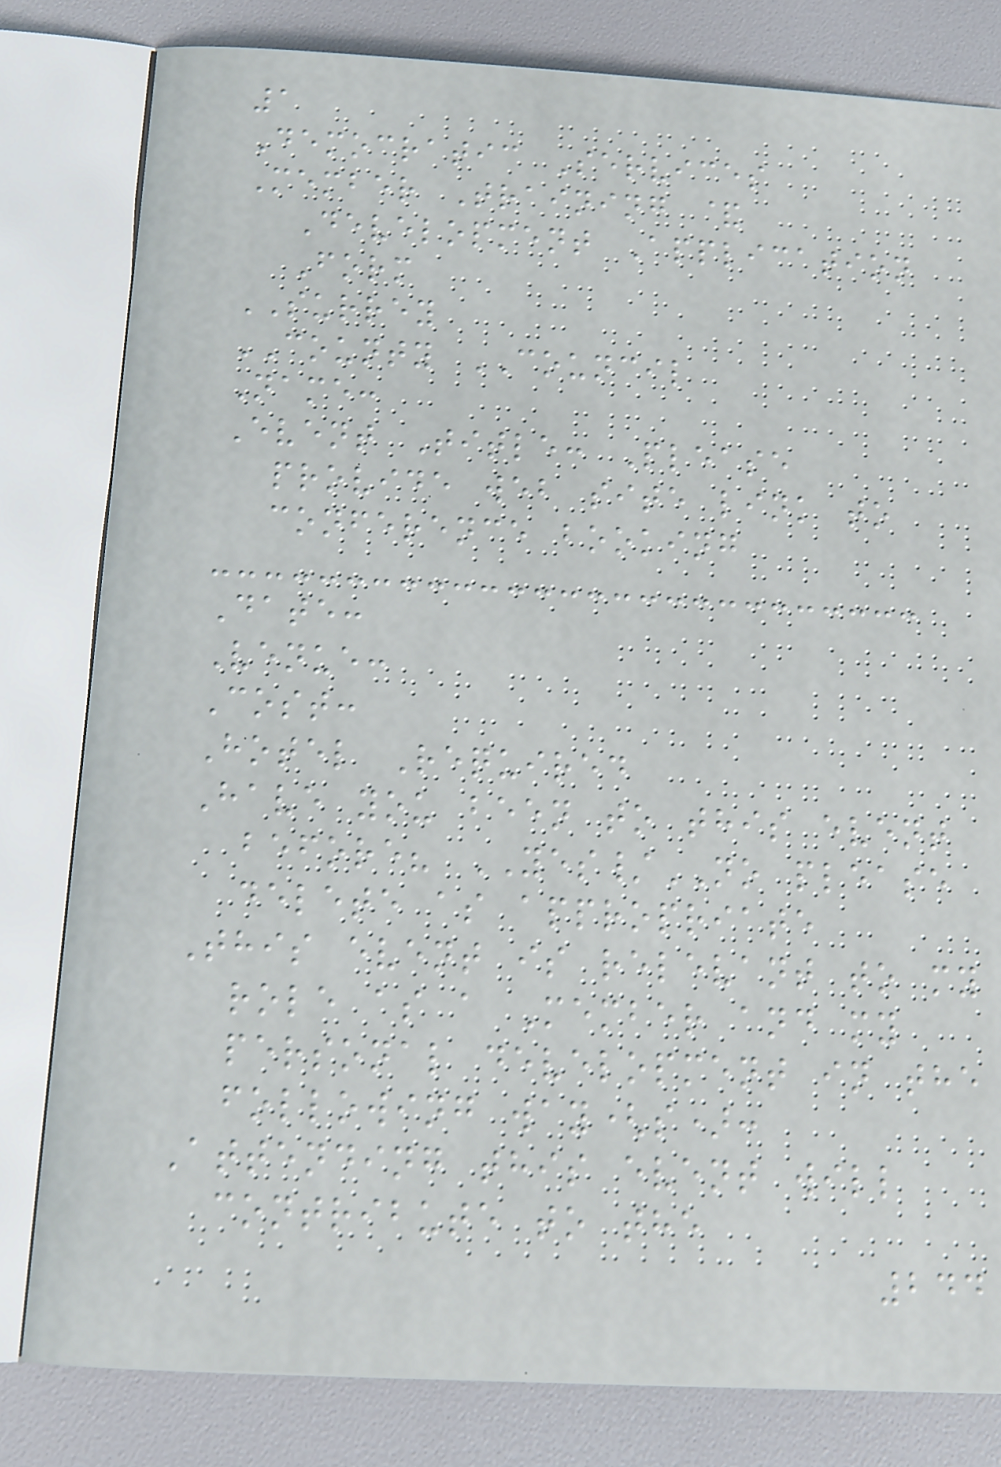1
Democratic Services
Member Training &
Development Application
Form
SURREY
COUNTY COUNCIL
Name:
Event Title: Please
provide web site link to
conference booking
Date:
Venue:
Cost:
Hotel Required
Have you been to this event
before? YES/NO please
delete as appropriate
This event is relevant to my
role as a Member and my
personal development in the
following way(s):
Attending this event will
contribute to the
244
